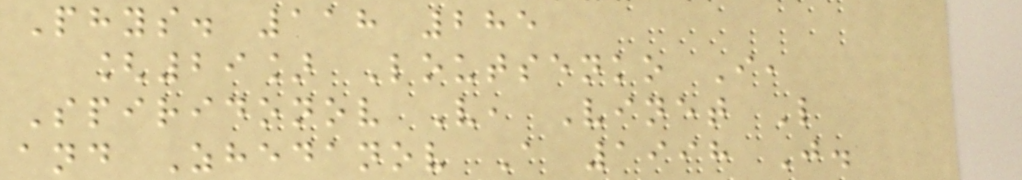Phys. 118 285
[29] Loutsenko I,
Spiridonov V, Vinet L
and Zhedanov A 1998 J.
